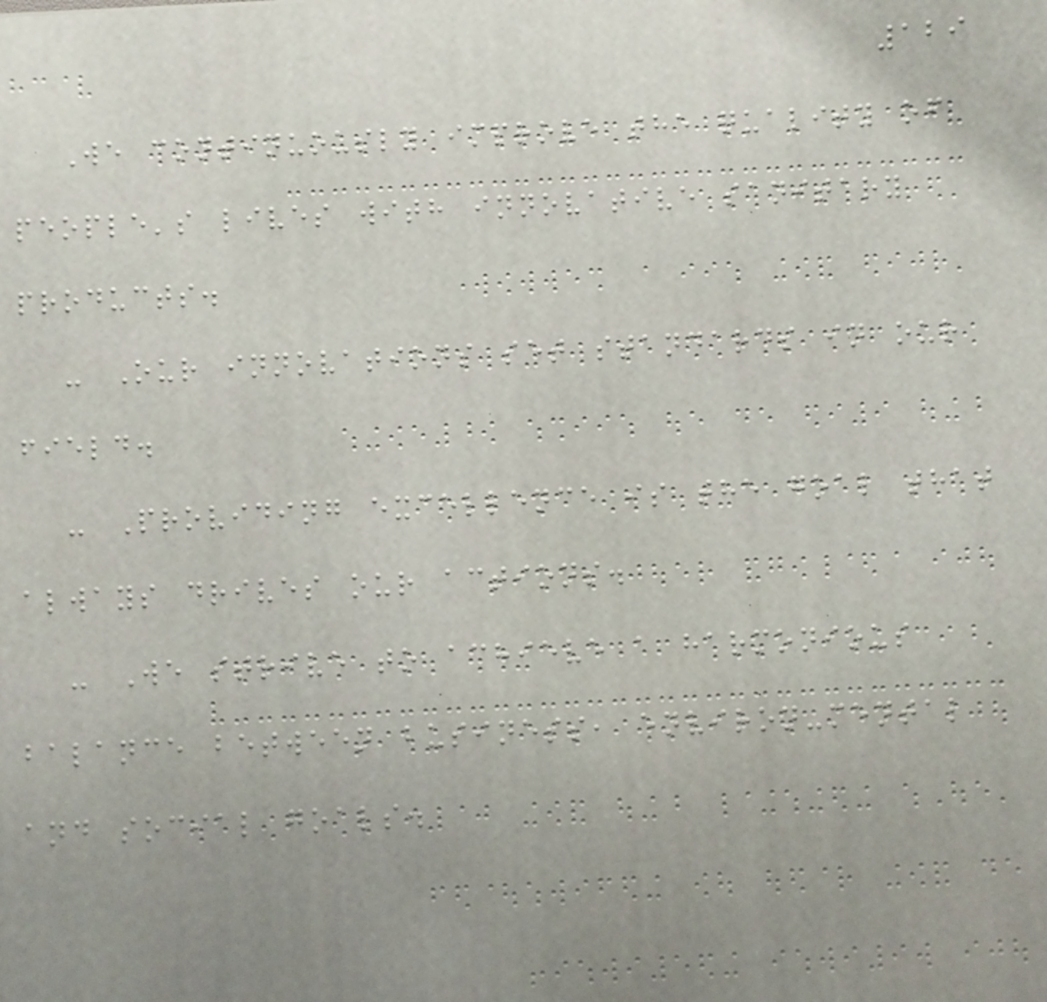129
We continuously improve the quality of
people's lives with innovative sanitary
products.
- Our innovations set standards in our
field.
- Providing excellence is the goal that
always drives our actions.
- We strive to achieve a harmonious
balance between business, environ-mental
and social goals.
